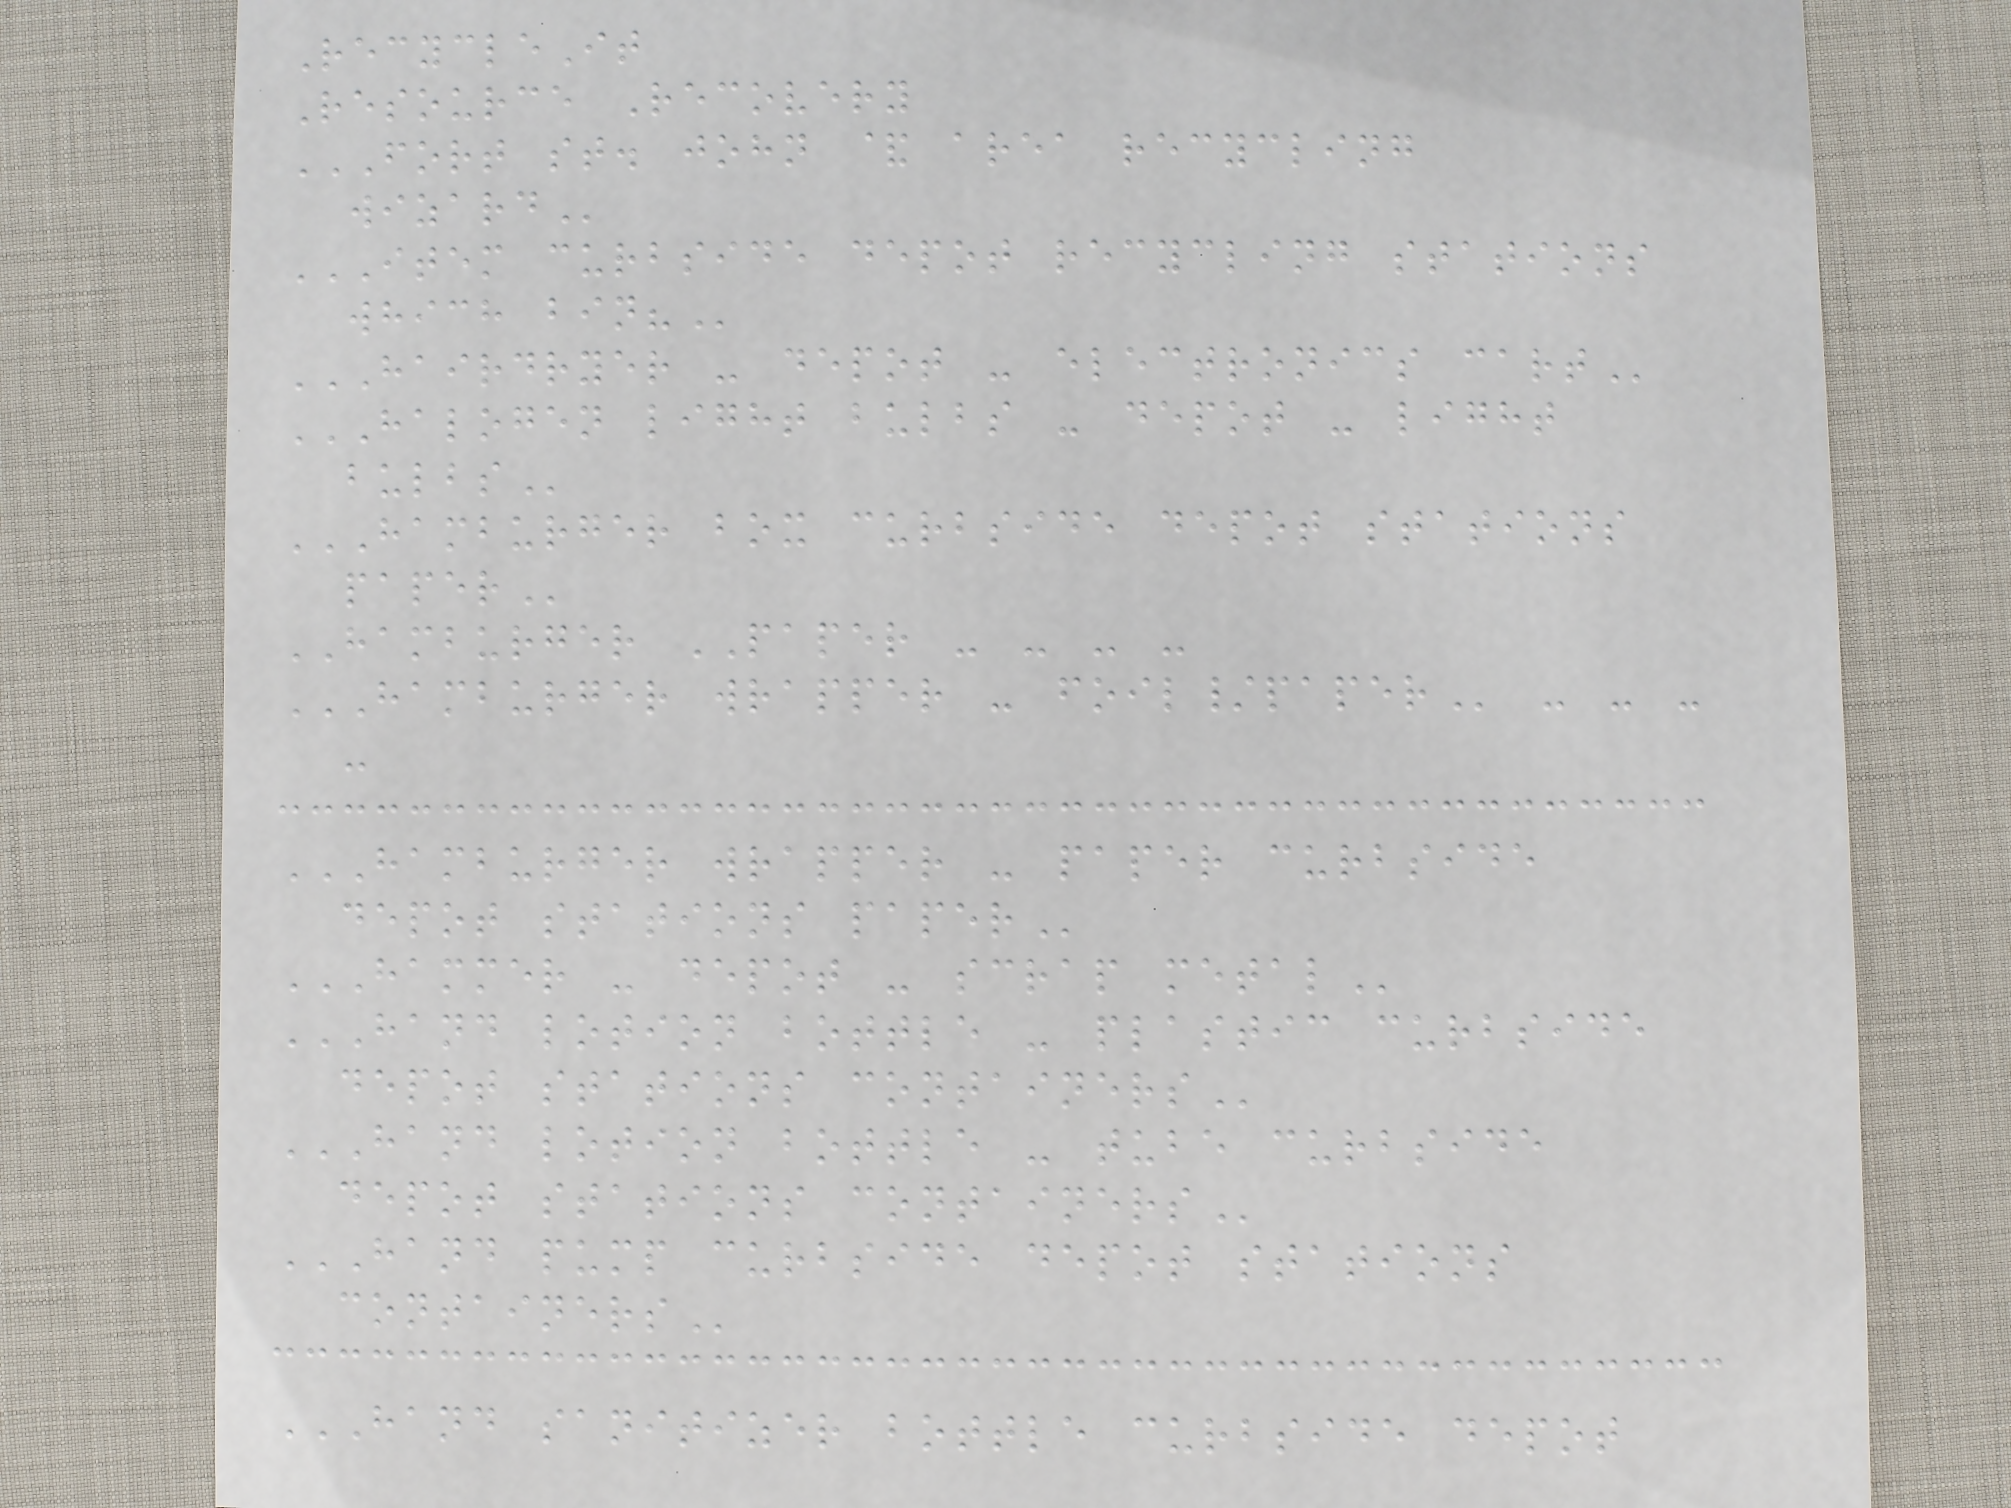RecycleIt
Resource Recovery
FORT ST. JOHN & AREA RECYCLING
WIZARD
ITEM CURBSIDE DEPOT RECYCLING STATIONS
WHICH BIN?
HAIRDRYER - DEPOT - ELECTRONICS CART
HALOGEN LIGHT BULBS - DEPOT - LIGHT
BULBS
HAMBURGER BOX CURBSIDE DEPOT STATIONS
PAPER
HAMBURGER PAPER - - - -
HAMBURGER WRAPPER - FOIL/PAPER - - -
-
HAMBURGER WRAPPER - PAPER CURBSIDE
DEPOT STATIONS PAPER
HAMMER - DEPOT - SCRAP METAL
HAND LOTION BOTTLE - PLASTIC CURBSIDE
DEPOT STATIONS CONTAINERS
HAND LOTION BOTTLE - TUBE CURBSIDE
DEPOT STATIONS CONTAINERS
HAND PUMP CURBSIDE DEPOT STATIONS
CONTAINERS
HAND SANITIZER BOTTLE CURBSIDE DEPOT
